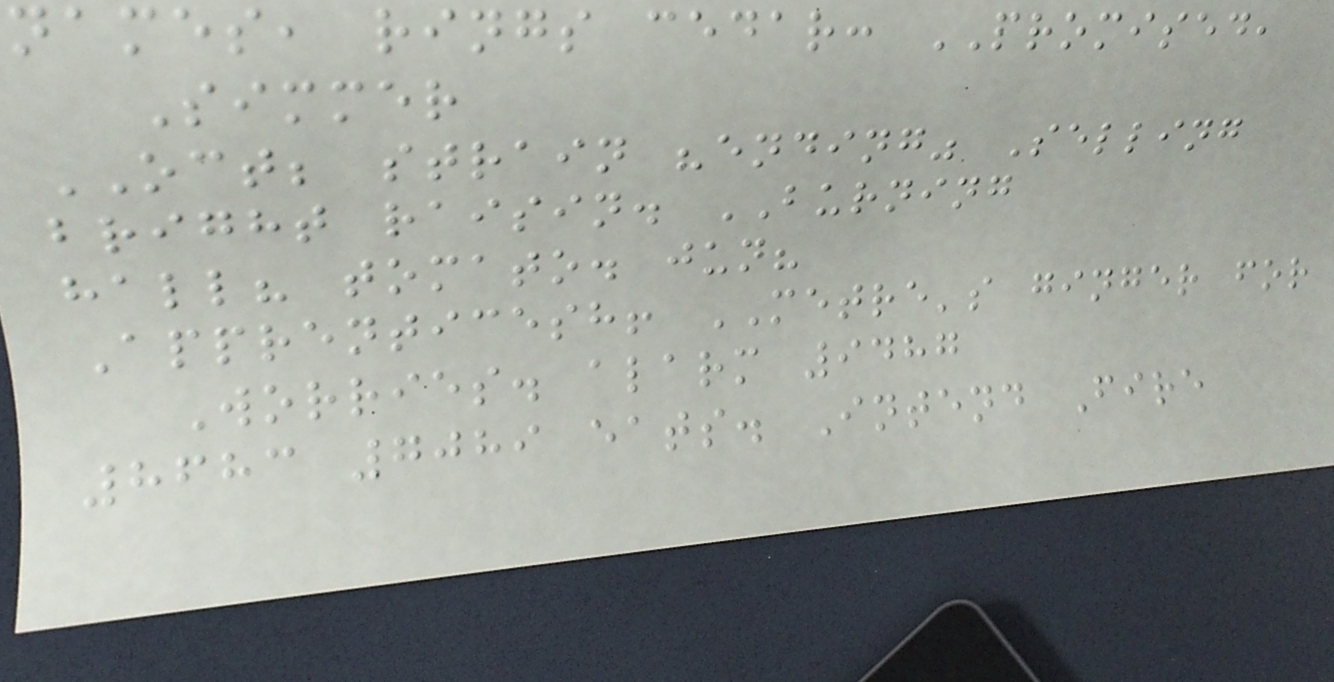names, rings cedar: PROMISED,
Simmer
OCT; strain "ending" Selling
bright raisin. BURNING
hall? tomato. jun?
Apprenticesh! METRE's ginger for
Worries. alarm 9487
8683 7089 eats. Intend Fire
